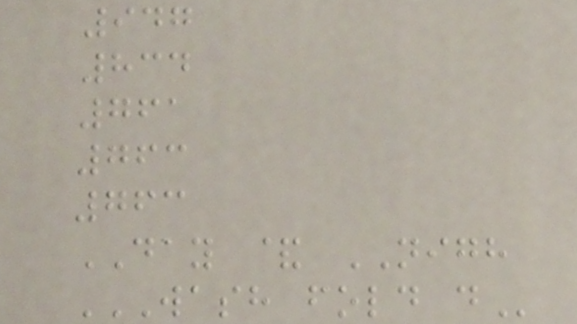947
834
761
763
763
DAY & NIGH
WASH FOLD D
